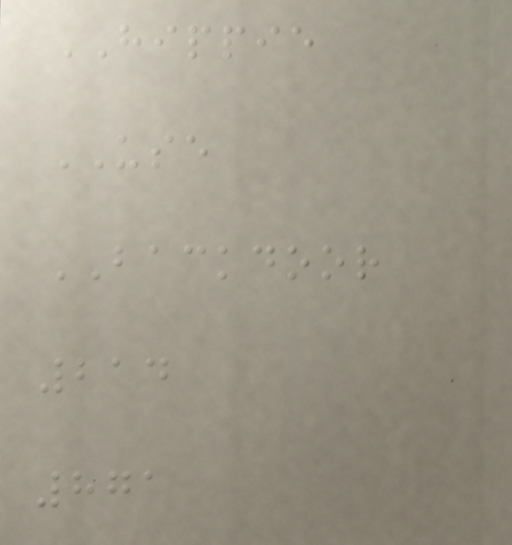HIPPIE
USE
BACKDOOR
214
871
